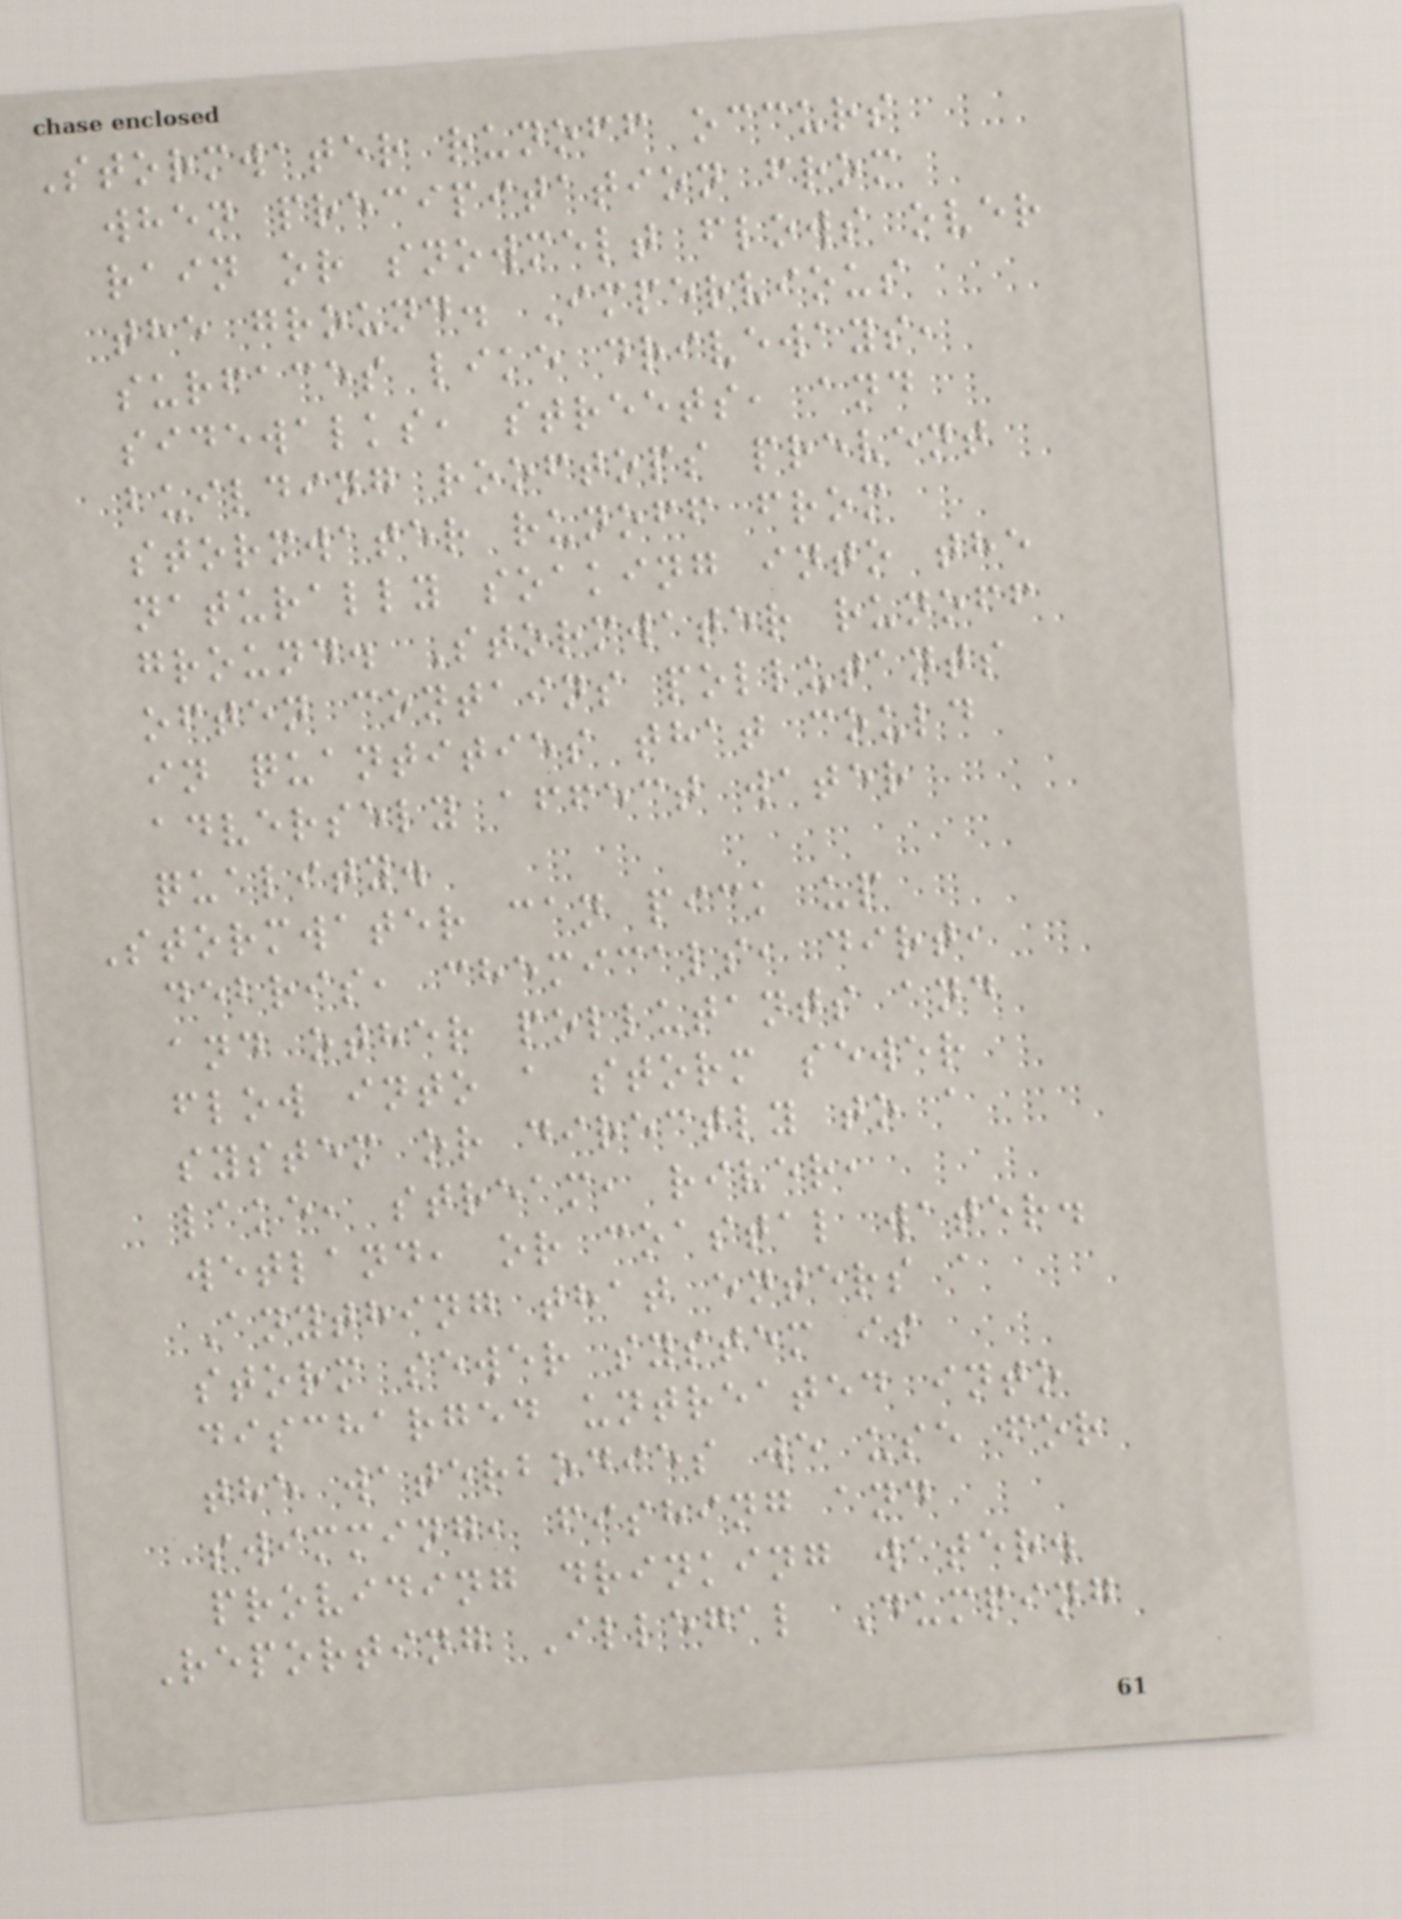Stormwater runoff occurs
when precipitation from
rain or snowmelt flows over
the ground. Impervious
surfaces like driveways,
sidewalks, streets, and
building rooftops prevent
stormwater runoff from
naturally soaking into the
ground. Stormwater runoff
often contains pollutants
in quantities that could
adversely affect water
quality.
Stormwater can pick up
debris, chemicals, dirt,
and other pollutants and
flow into a storm sewer
system or directly to a
lake, stream, river,
wetland, or coastal water.
Anything that enters a
storm sewer system is
discharged untreated into
the waterbodies we use for
swimming, fishing and
providing drinking water.
Reporting Illegal Dumping
